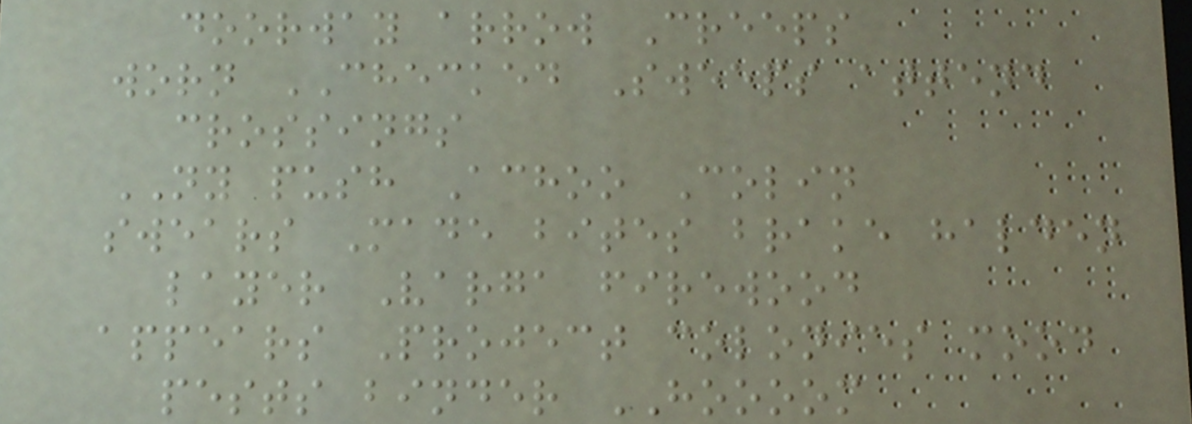doorway arrow Creeps
worn CHECKED Sweeps attend
crossings
NY push Achoo Colin
swears Made bites brake halden
layer Varga firewood
appears Project colonies mood
pests binder HOOOOM
